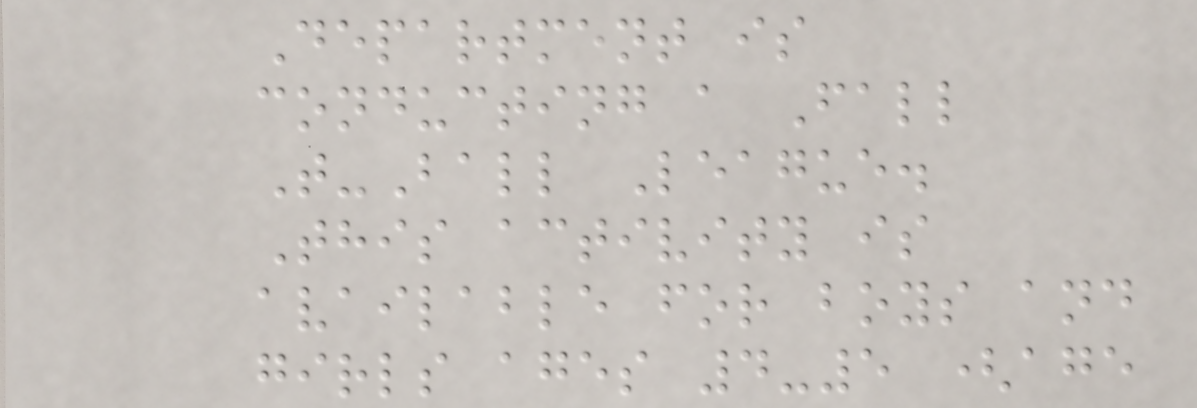Department is
conducting a Fall
T-Ball League.
This activity is
available for boys and
girls ages 4-5 (age
